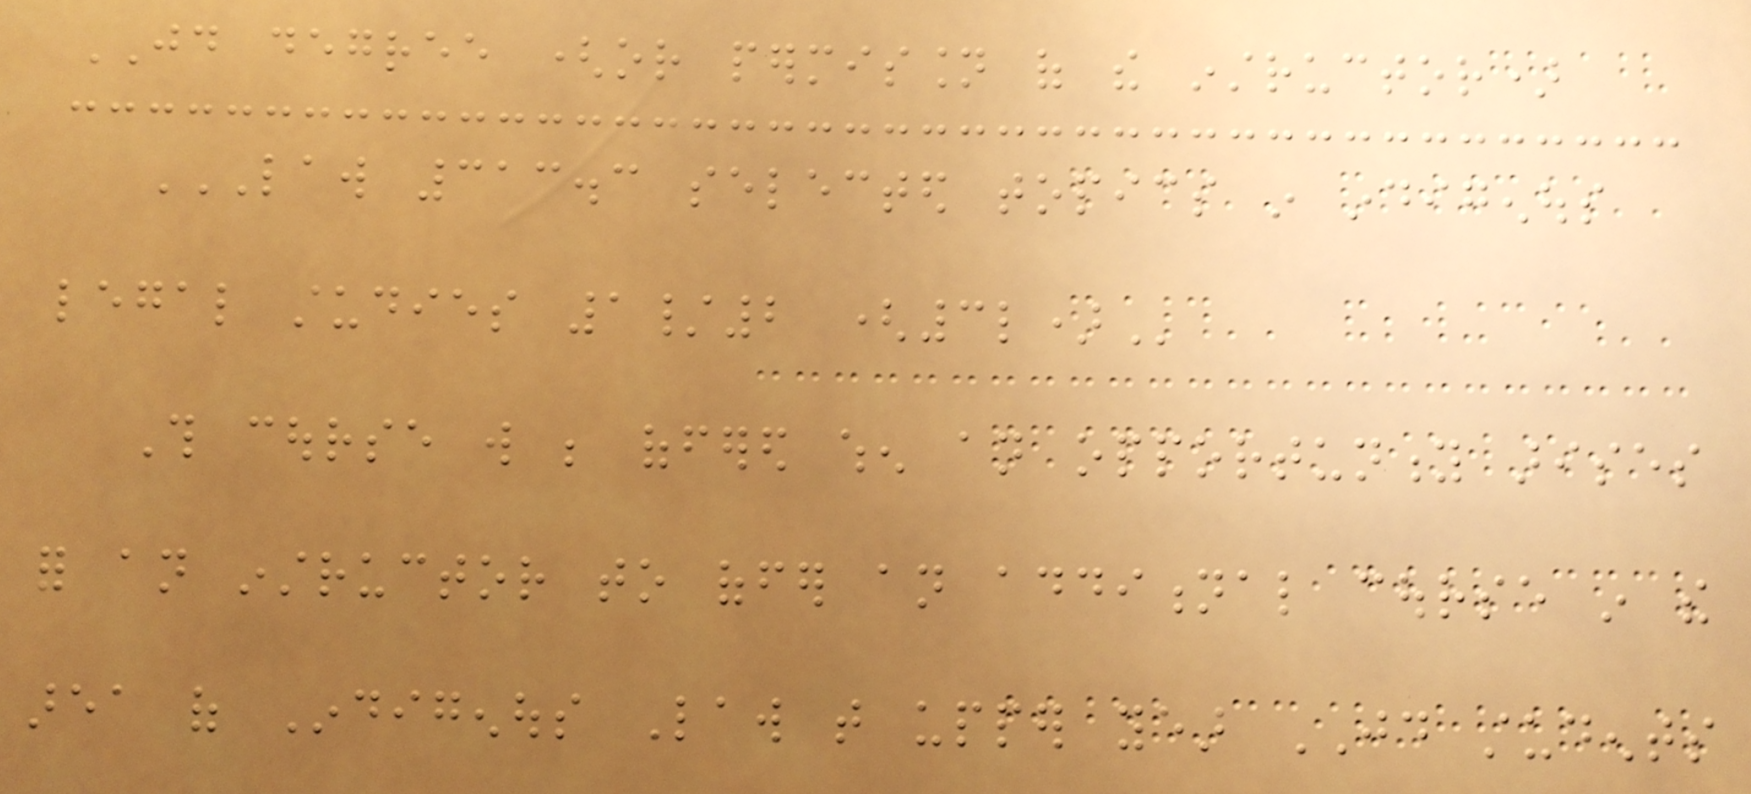JD degree (or permission of the instructor)
LAW 313.3 SELECTED TOPICS IN INDIGENOUS
LEGAL STUDIES 1/2 (3L)
This course will be offered when an opportunity arises
for an instructor to offer an additional course in the
area of Indigenous Law that upper year JD students
